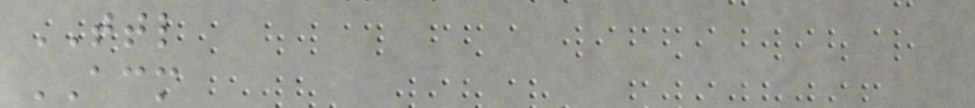TTL
ACM
